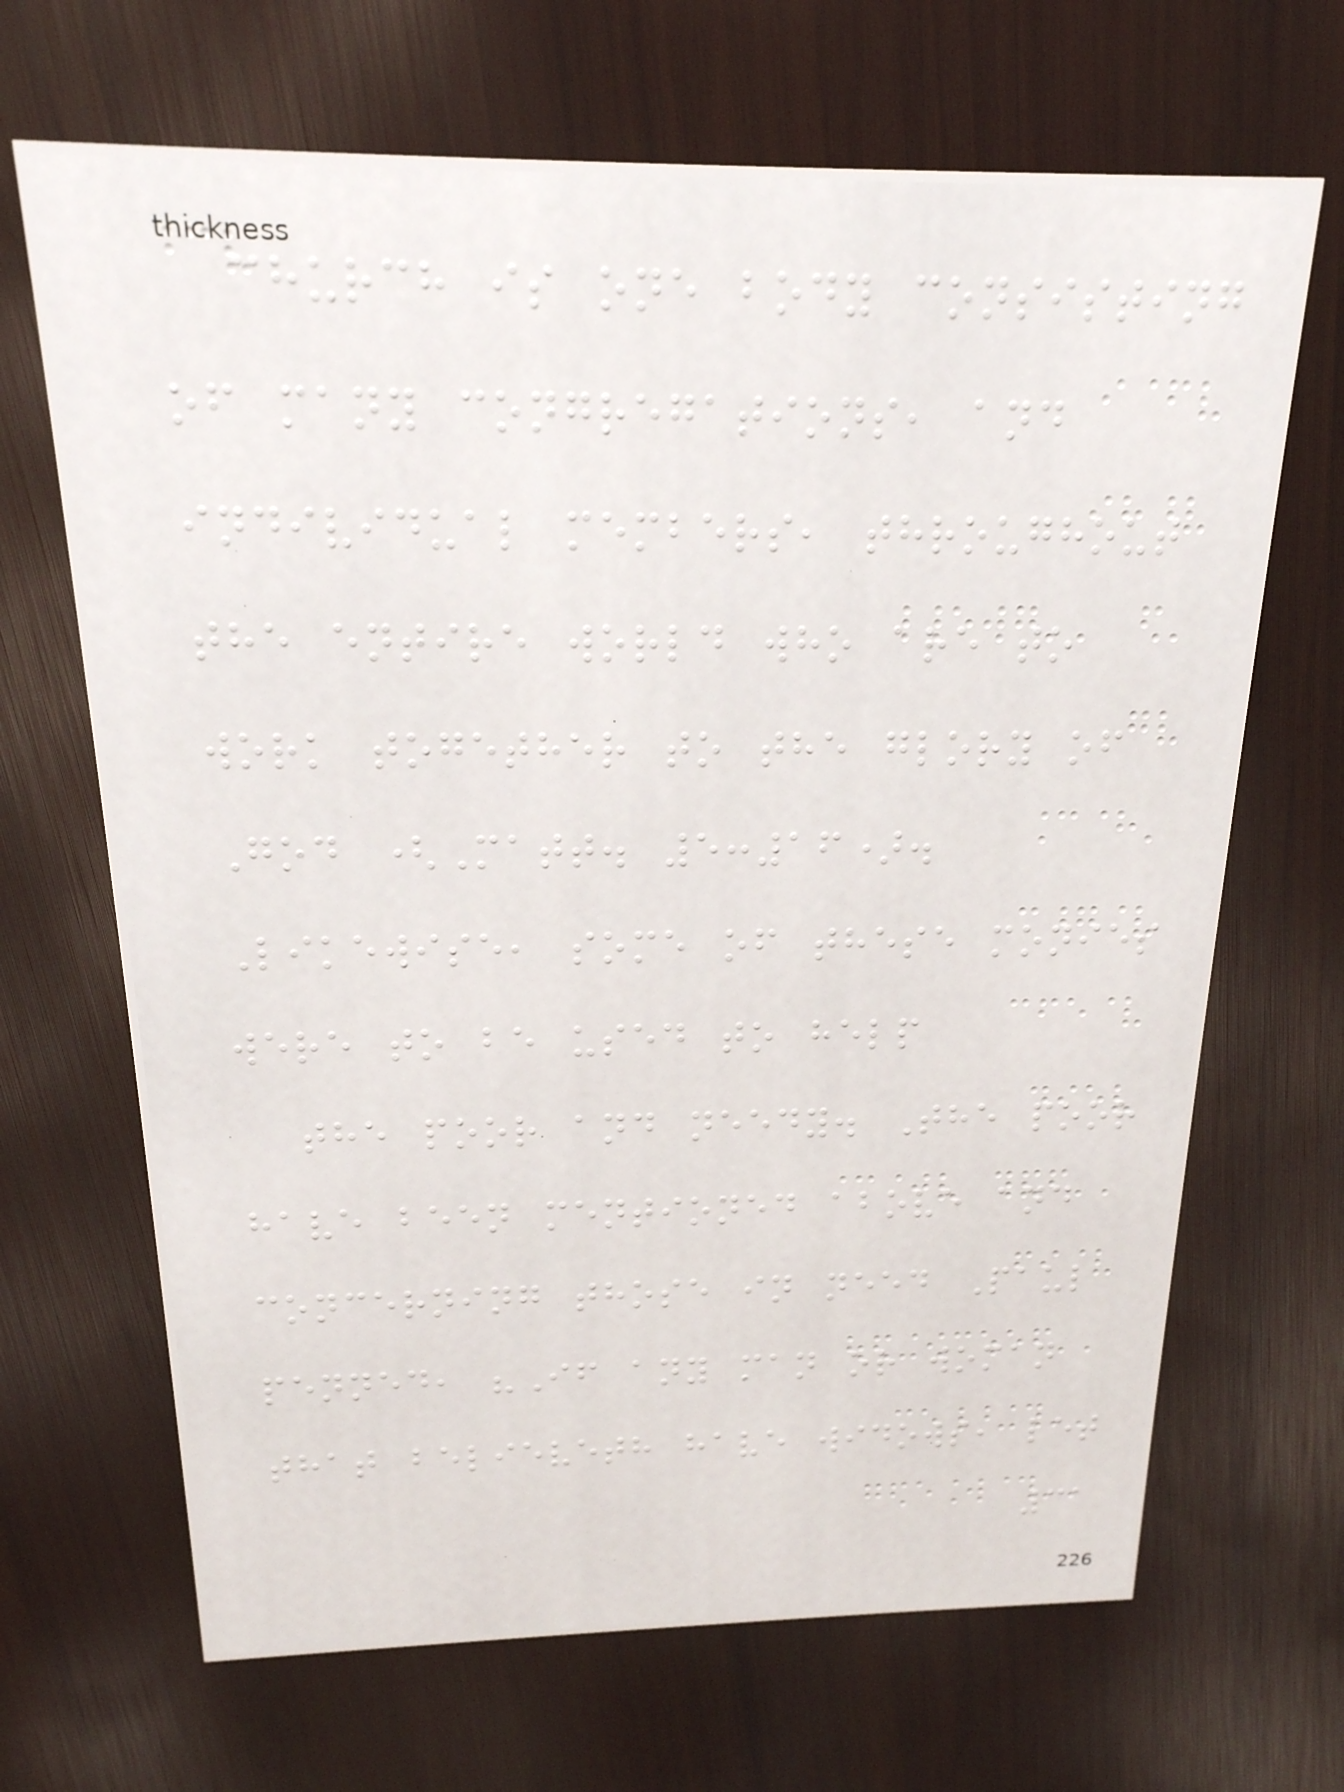church is one body consisting
of many congregations, and
individual members, throughout
the entire world who are to
work together to the glory of
God (Matt. 5:16).
Likewise, some of these monies
were to be used to help
the poor and needy. The poor
have been mentioned above and
concerning those in need Paul
penned, "If any man or woman
that believeth have widows, let
31
